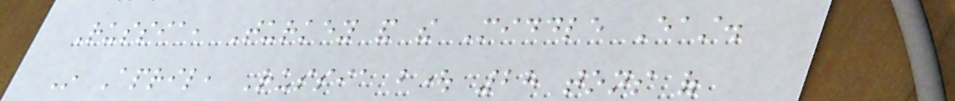Russia, Turkey and the Middle East.
In April, Russia bought 28 tons of
